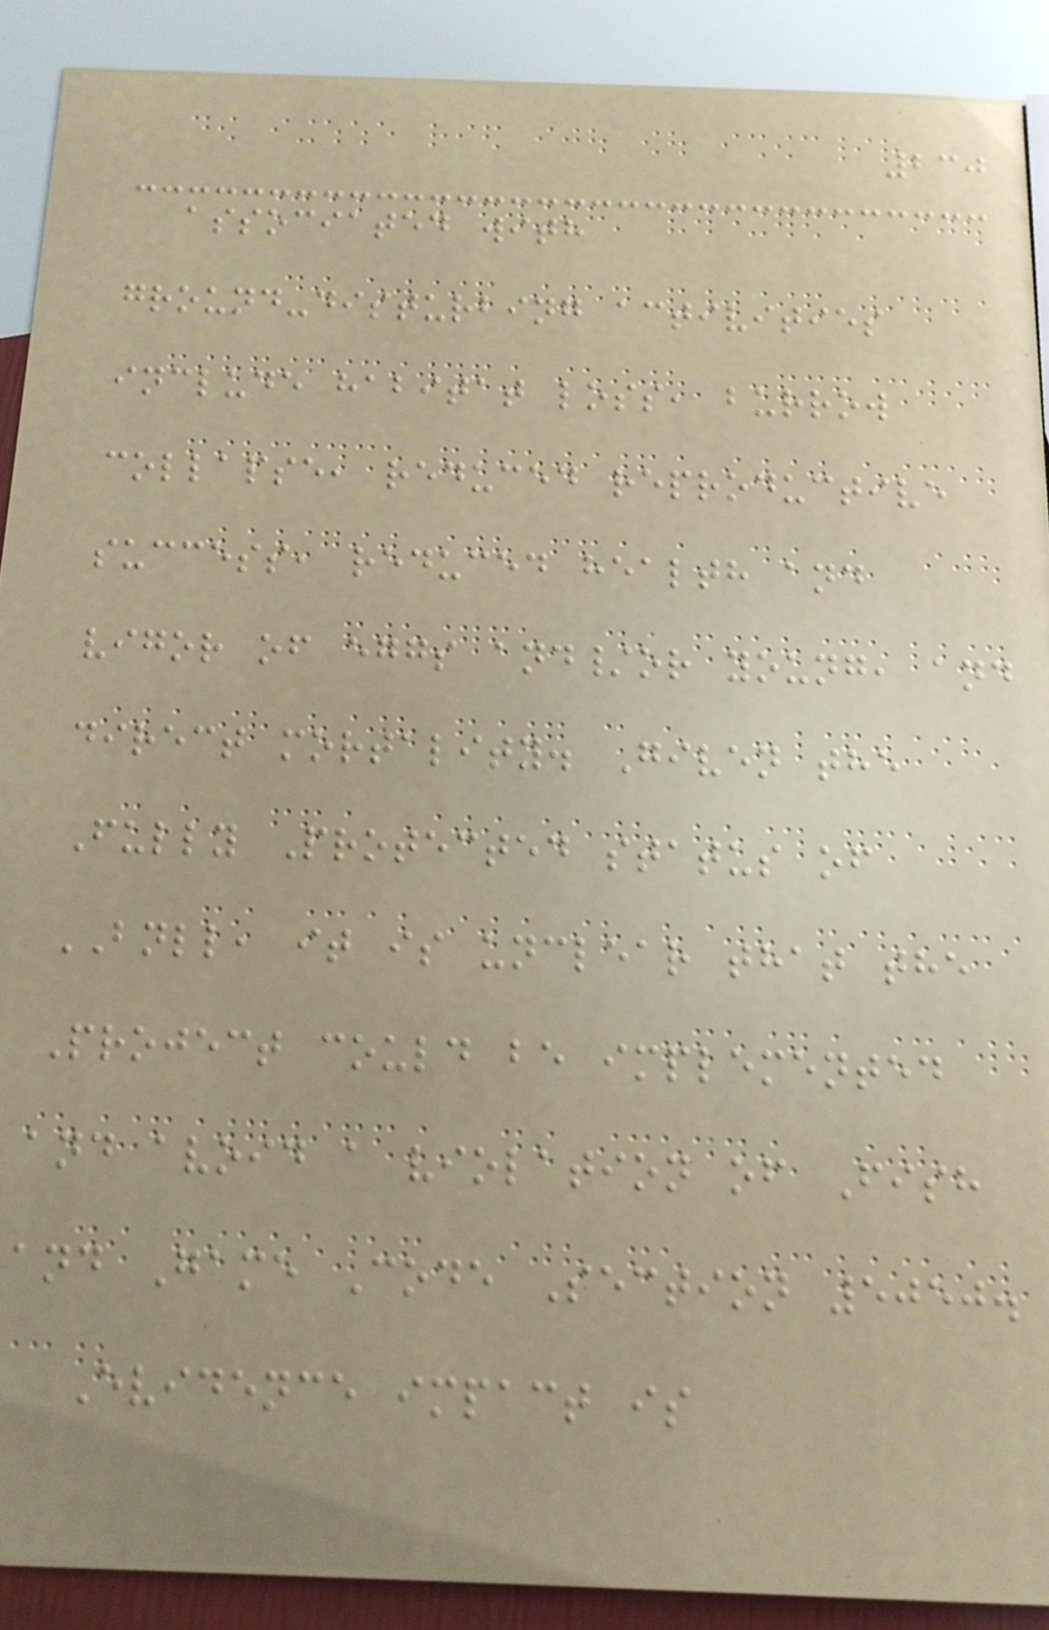230
associated with
ground-disturbing activities
include habitat loss, burrow
collapse, reduced reproductive
success, reduced health and
vigor of eggs and/or young, and
direct mortality. Given the
Fully Protected status of
BNLL, it is unclear that the
Project could be implemented
and avoid a violation of Fish
and Game Code Section 5050.
Evidence impact is
